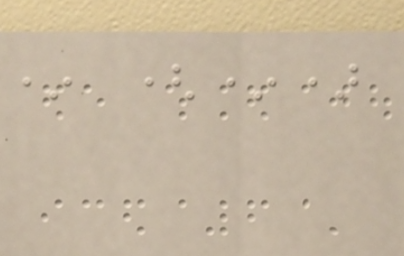* (*)
